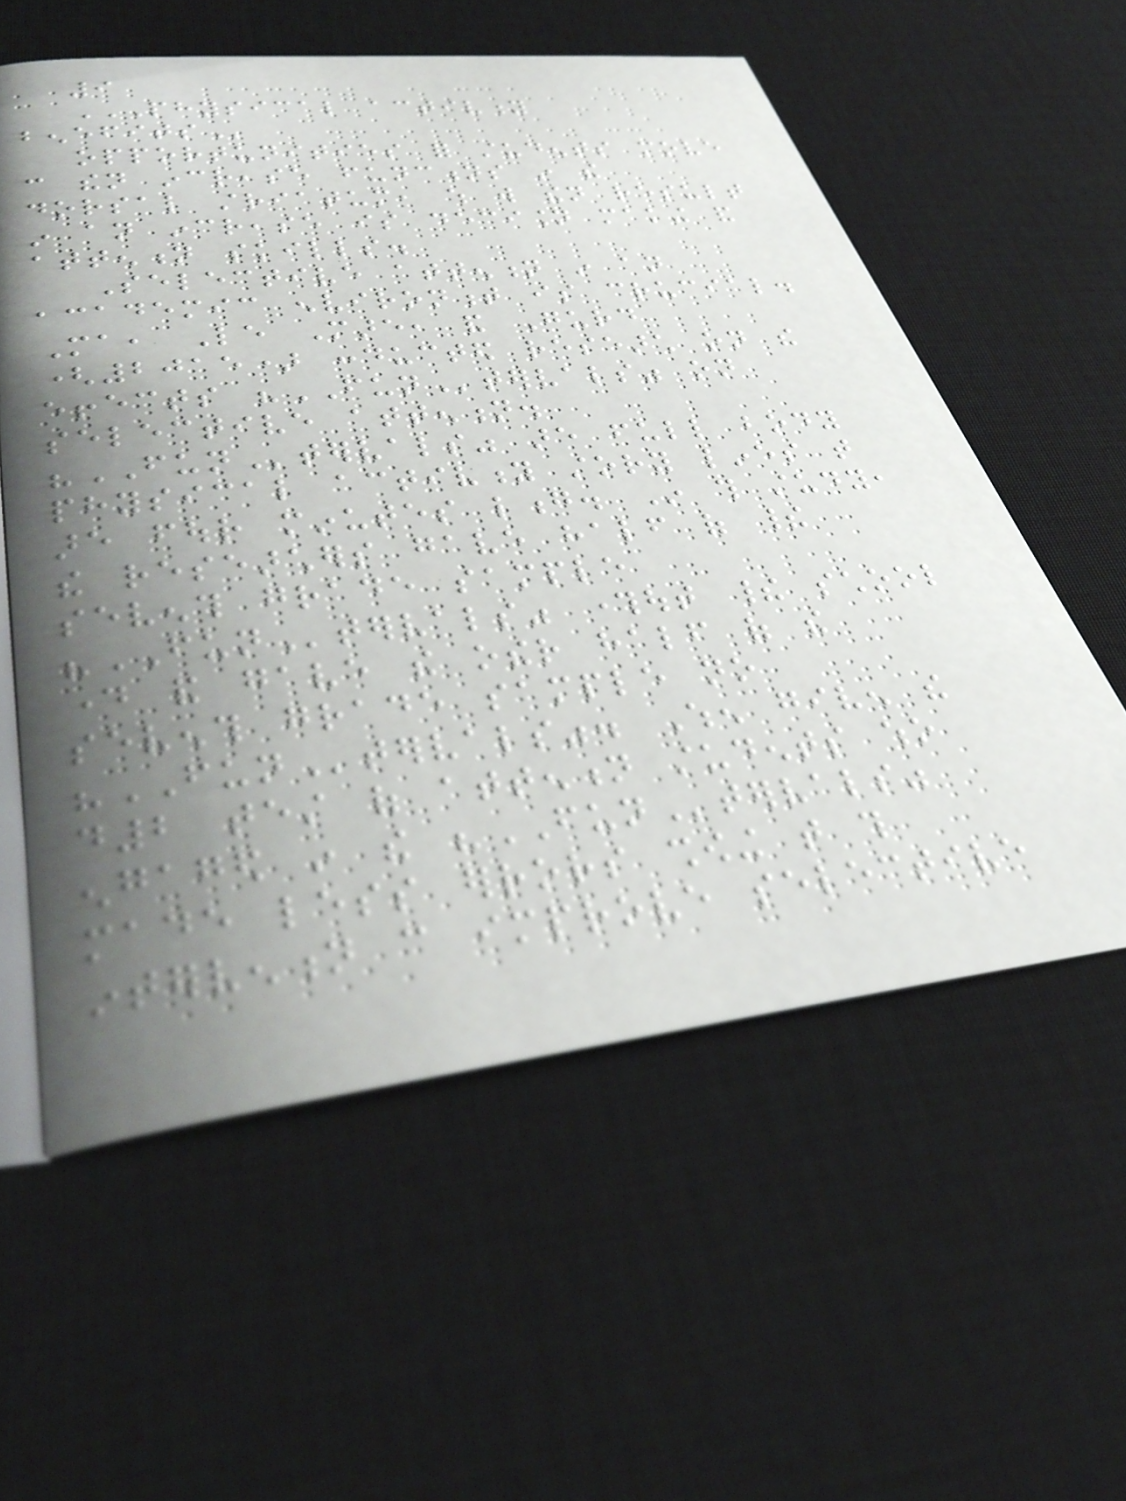9
PHYSICAL ACTIVITY
BENEFITS
opportunities for students move
can then increase functions in the
dorsal striatum, which will then result
in an increase is decision making and
attention skills.
Selective attention in an
academic environment is crucial.
Ma, Le Mare, and Gurd
(2015) conducted research on the
effects "FUNtervals" on
selective attention.
"FUNtervals" are full body
physical activity story lines that
are four minutes long. In this study,
the researchers gave half of their
seventh grade sample
"FUNtervals" throughout their school
day and gave the other half of the
seventh grade sample no
"FUNtervals". When given the
d2 test of attention students who
engaged in the "FUNtervals"
made less errors showing that this
intervention can improve selective
